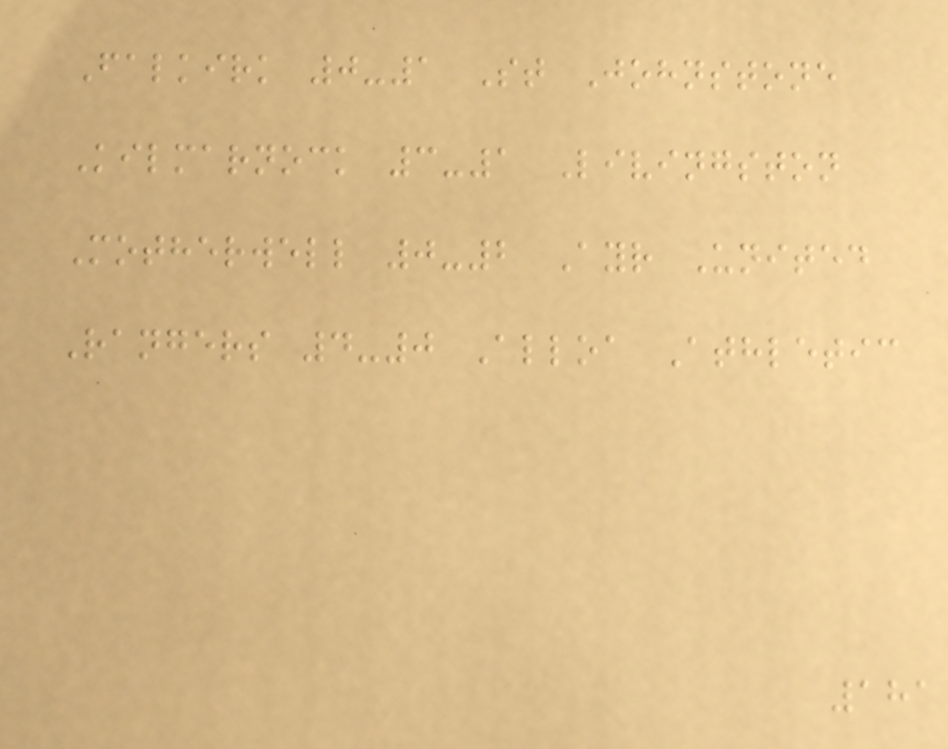Falkirk 0-1 St Johnstone
Kilmarnock 3-1 Livingston
Motherwell 0-2 Ayr United
Rangers 4-0 Alloa Athletic
181
